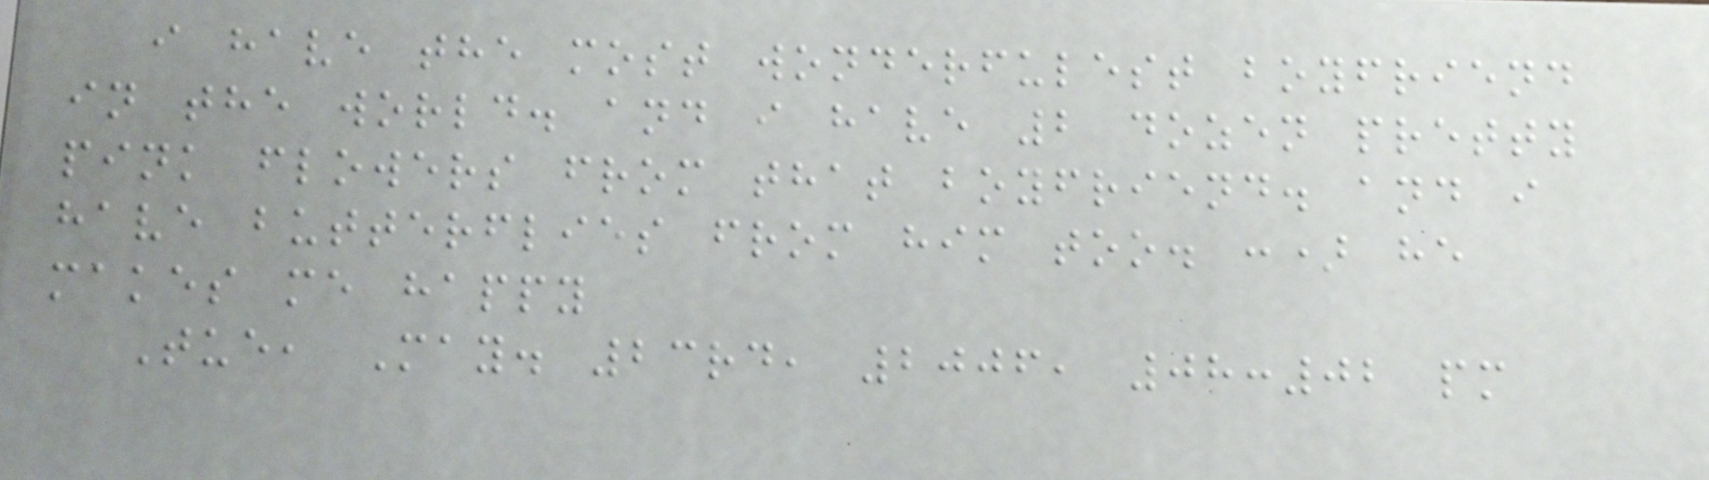i have the most wonderfulest boyfriend
in the world. and i have 2 dozen pretty
pink flowers from that boyfriend. and i
have butterflies from him too. :) he
makes me happy
Tue, May. 23rd, 2006, 08:02 pm
